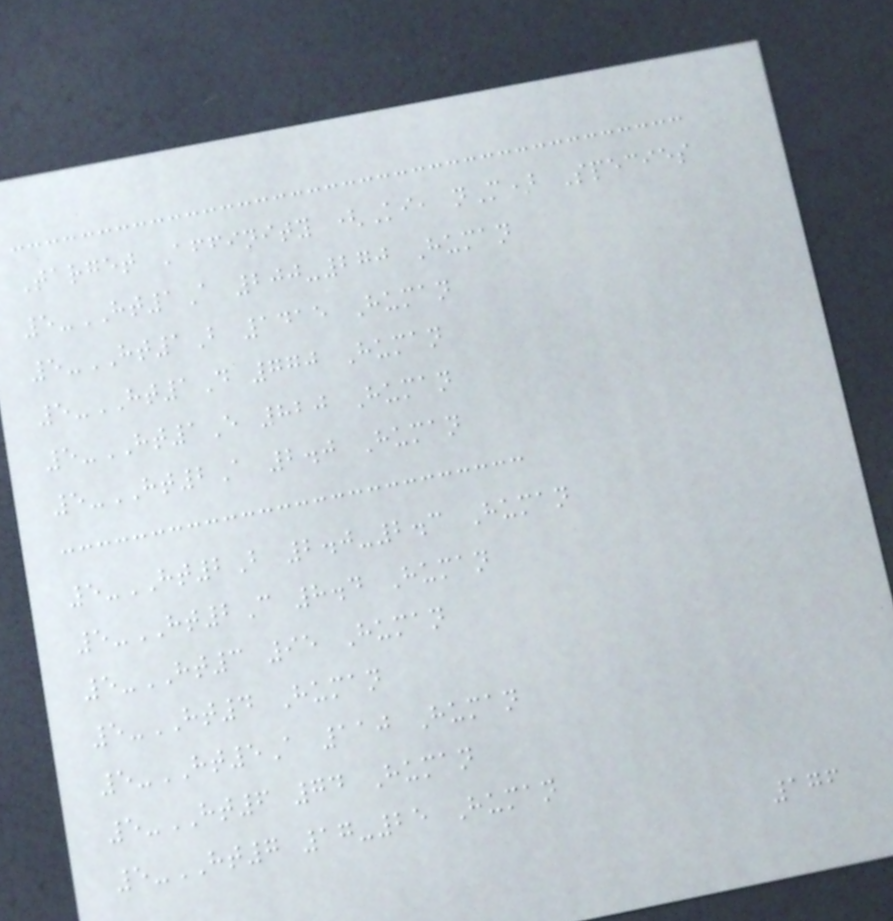Target Affinity (Ki, nM) Species
5-HT1A 200-270 Human
5-HT1B 1415 Human
5-HT1D 770 Human
5-HT1E 820 Human
5-HT2A 2.0 Human
5-HT2B 2.0-2.3 Human
5-HT2C 8.4 Human
5-HT3 95 Human
5-HT4 Human
5-HT5A 110 Human
5-HT6 74 Human
5-HT7 17-25 Human
176
